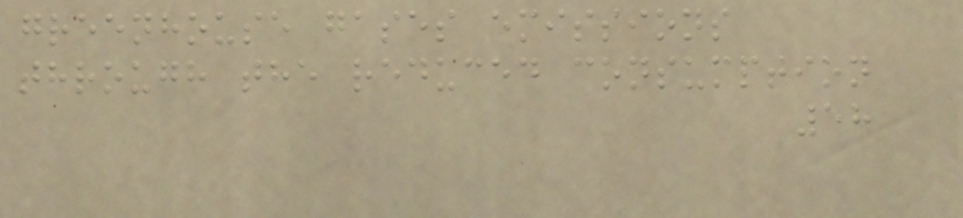greenhouse gases emissions
through the reduced consumption
58
